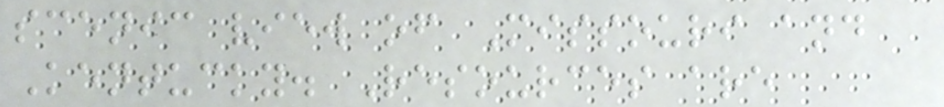scenic view of Missouri and
Kentucky. Resources are
